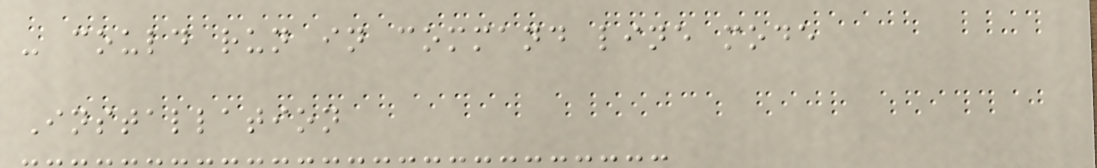- could run in command line mode
Installation
